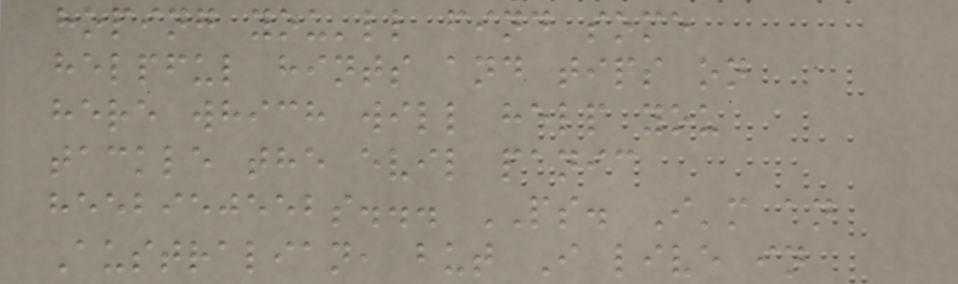hoping you'll find some
helpful hints and tips on
here which will help you
tackle the evil panic
heebiejeebs... PS. I'm an
Australian, but I live in
